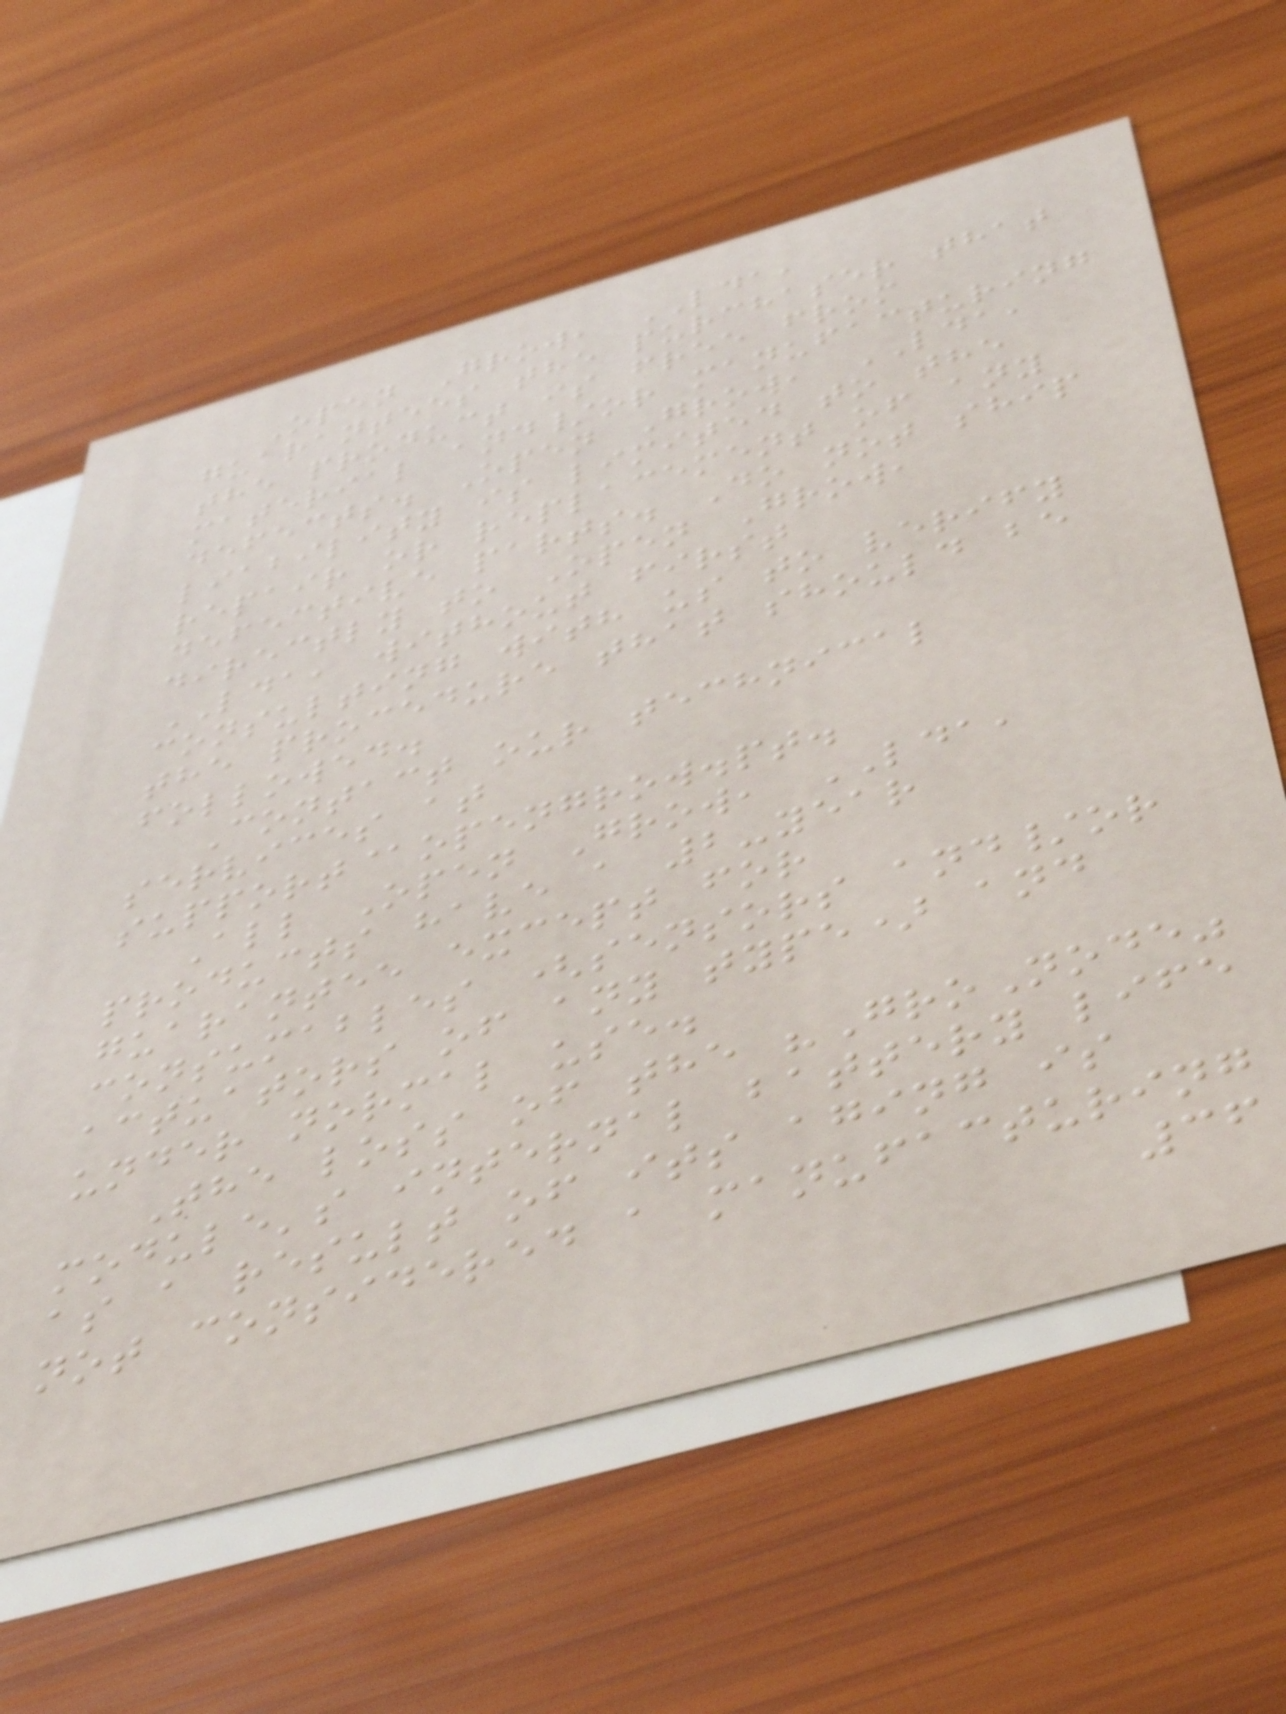Open Grow, LDA,
guarantees the purchaser that
the product is free from
material and/or manufacturing
defects. Open Grow, LDA,
liability is limited to the
repair or replacement of any
defective parts. Do not ship
directly to Open Grow,
LDA, without first
consulting with us to verify
the procedure that should be
followed.
Contact our technical
services at
support@opengrow.pt.
All Open Grow, LDA,
products have a 2-year
guarantee except for
consumables (sensors and/or
actuators of any type) and
under normal use.
The loss of the "GroNode"
module's internal battery life
as a result of its aging is
not considered a manufacturing
36
